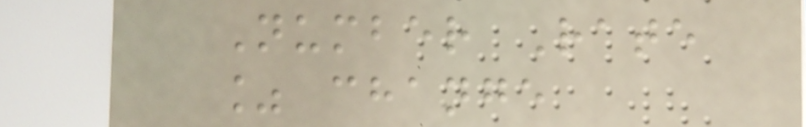Number Rate
% change
